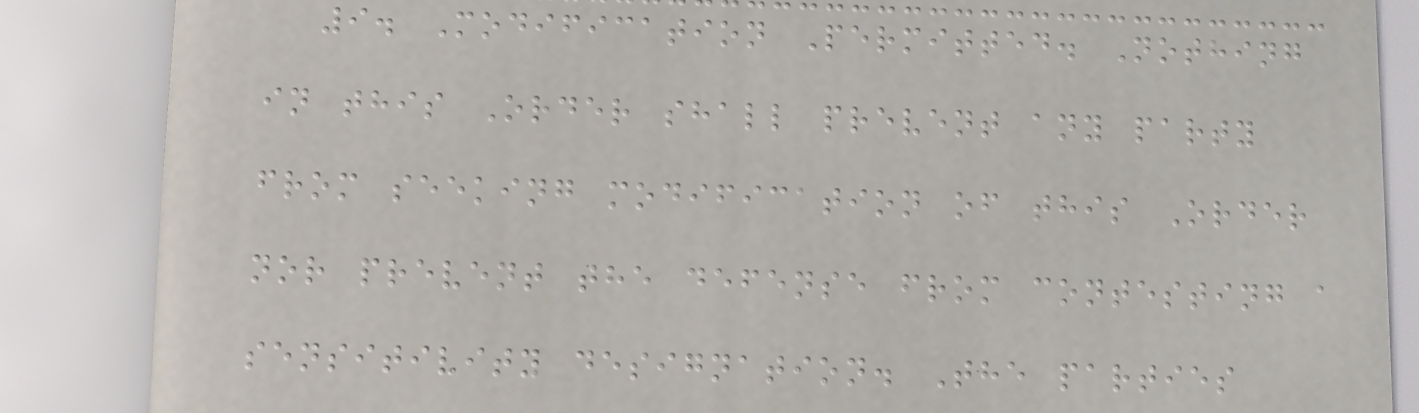9. Modification Permitted. Nothing
in this Order shall prevent any party
from seeking modification of this Order
nor prevent the defense from contesting a
sensitivity designation. The parties
